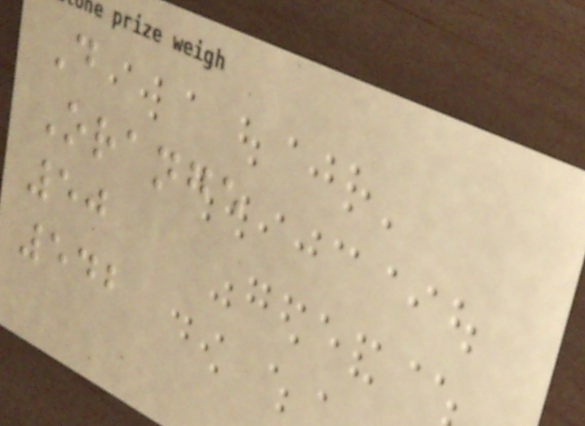D
Orange
50
542
